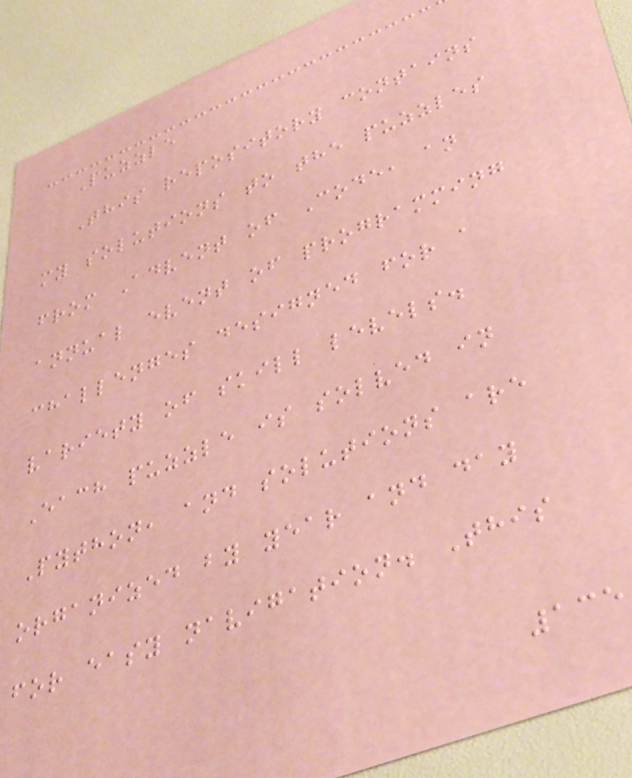Puzzle
This repository contains
my solutions to the puzzles
from Advent of Code, an
annual event of programming
challenges designed for a
variety of skill levels.
Each puzzle is solved in
Python, and solutions are
organized by year and day
for easy navigation. This
135
